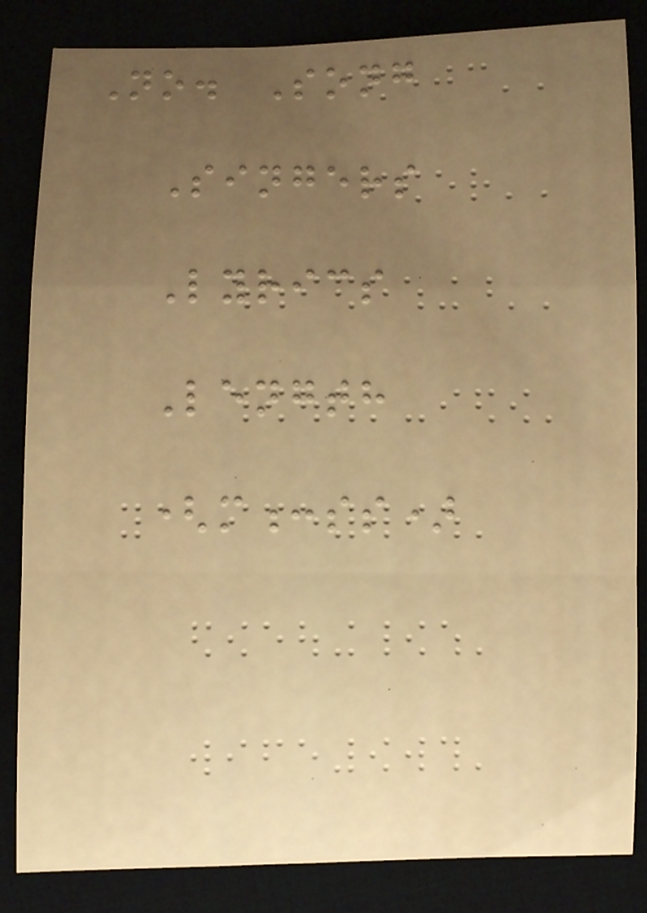No. Song
Singers
Lyrics
Length
(m:ss)
